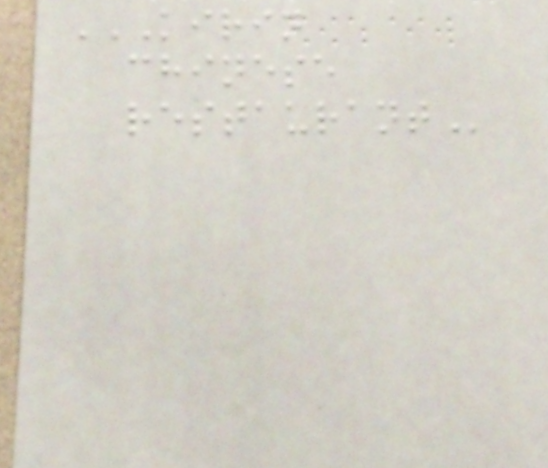KIRIN
CHINESE
RESTAURANT
